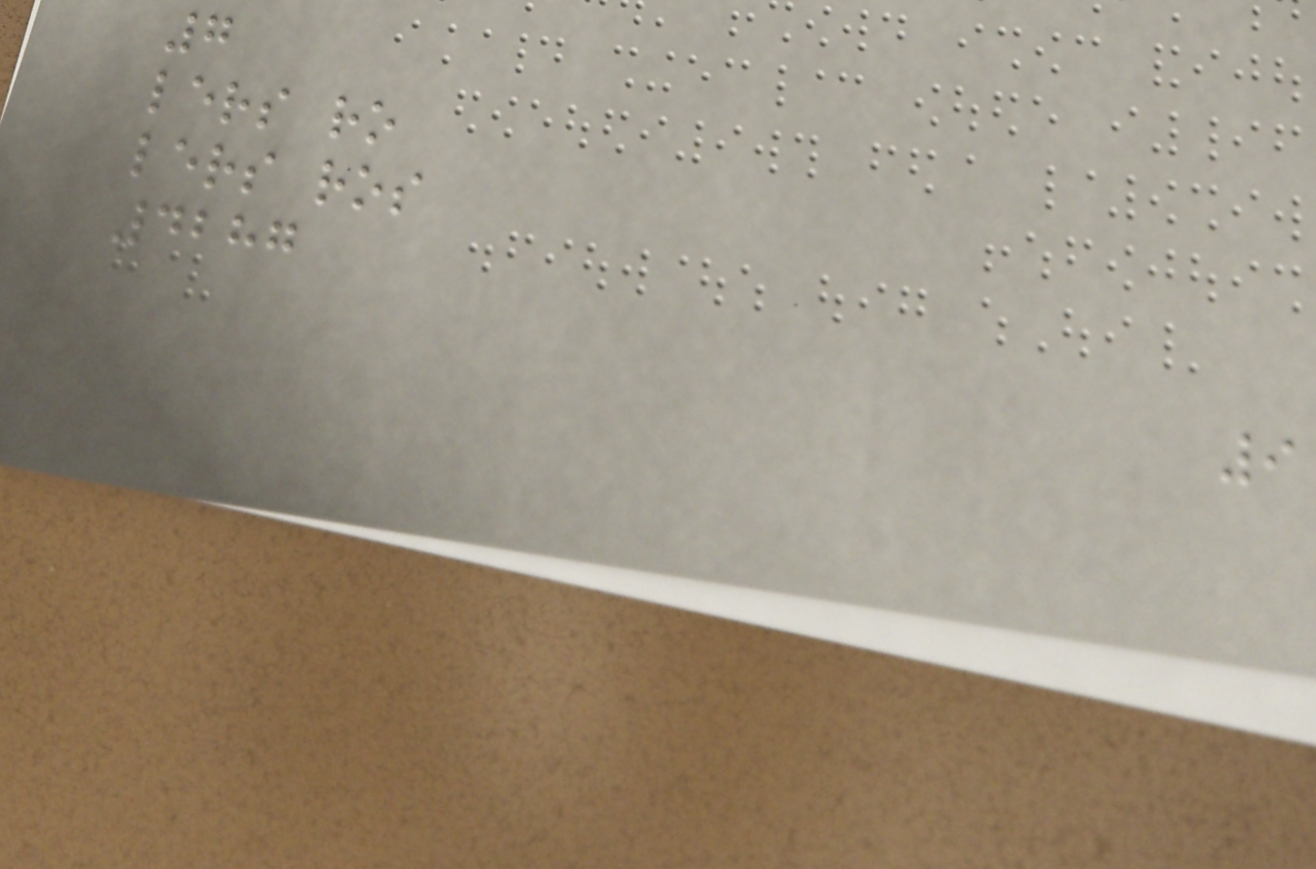7
lers ro
lers ros
4287
9
